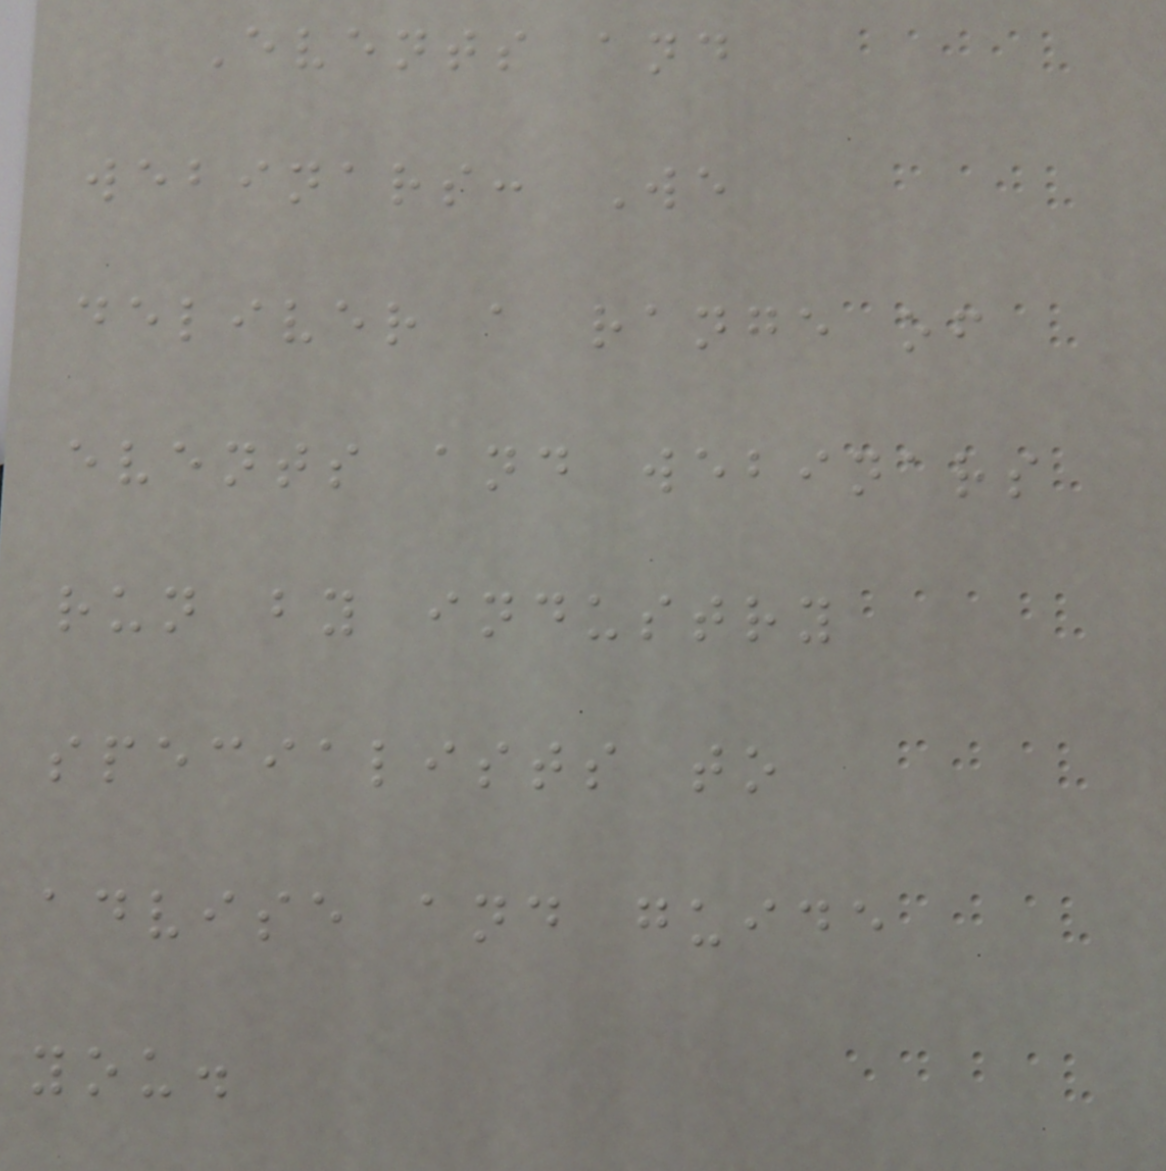Events and
webinars: We
deliver a range of
events and webinars
run by industry
specialists to
advise and guide
you.
